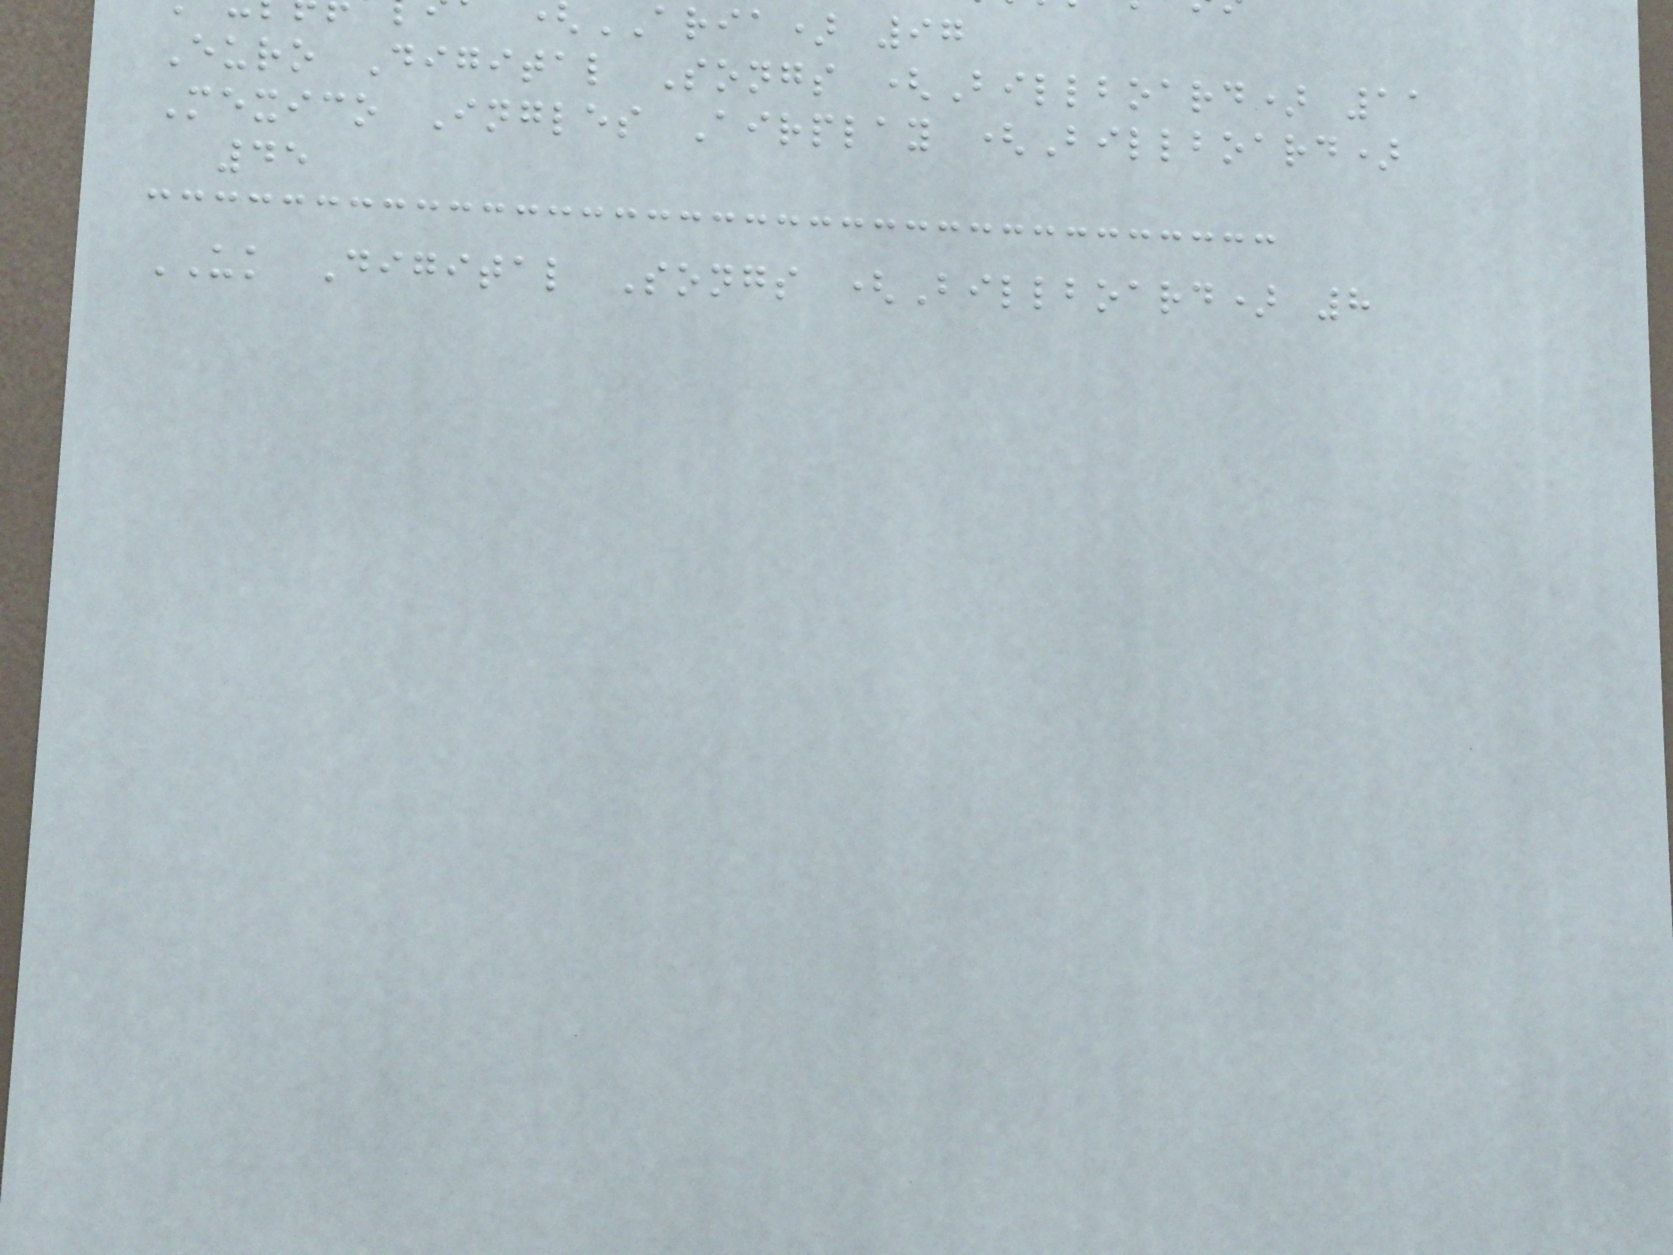ARIA) 97
Euro Digital Songs (Billboard) 11
Mexico Ingles Airplay (Billboard)
45
UK Digital Songs (Billboard) 8
